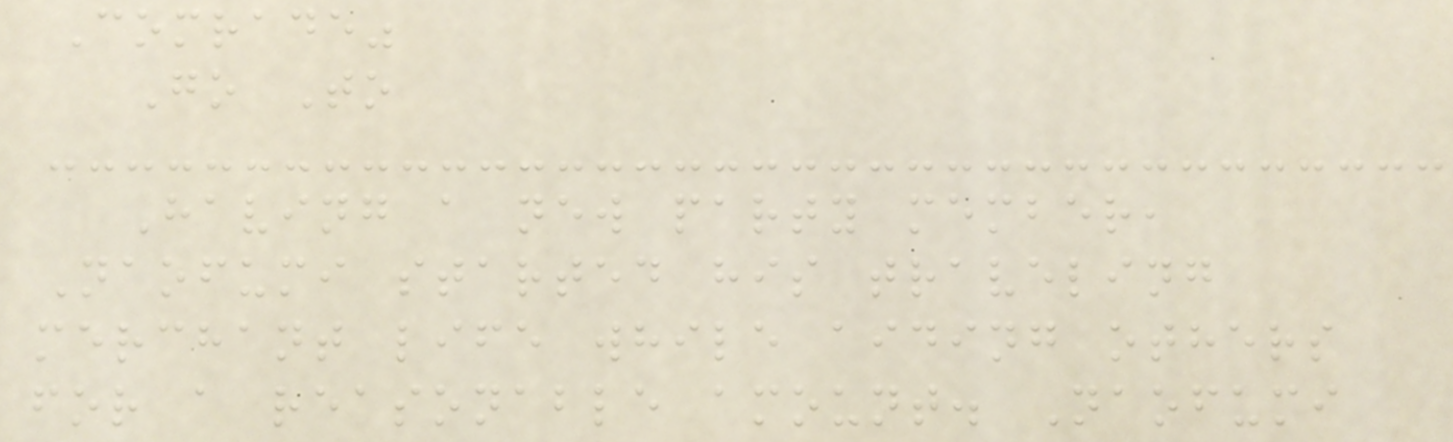Comrade"
Go To
Having a new party member,
Naofumi started his traveling
merchant life while aiding others
for a reasonable amount. Naofumi
